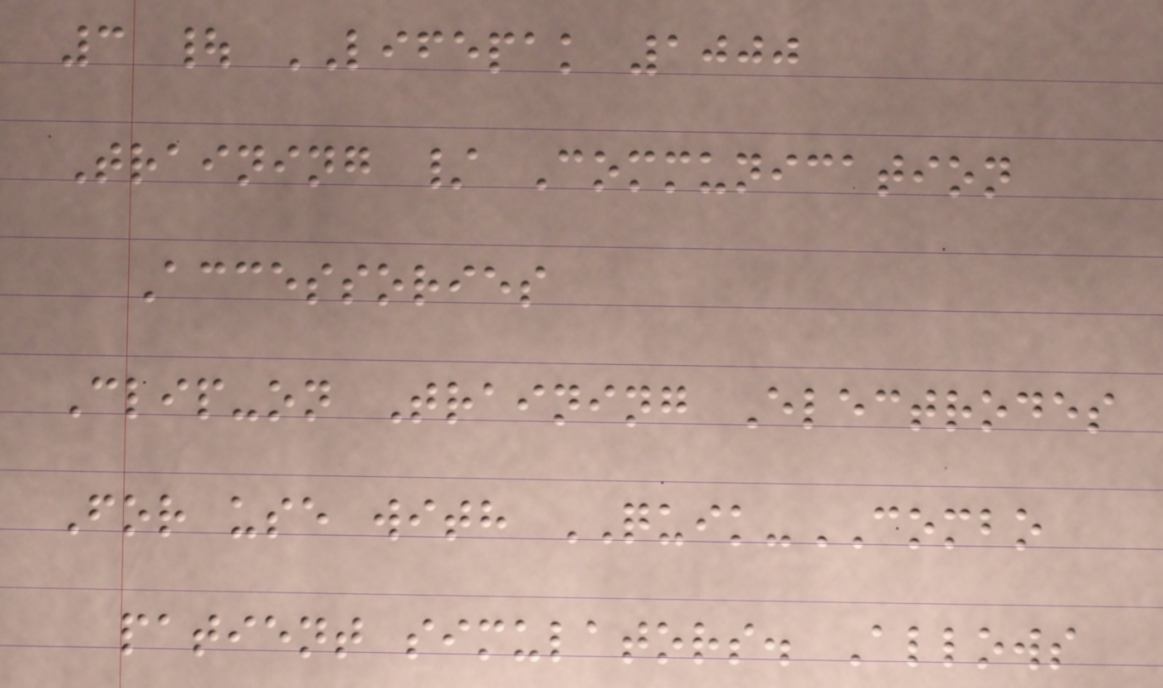3 | LIFEPAK 1000
Training / Communication
Accessories
Clip-on Training Electrodes
For use with QUIK-COMBO
patient simulators. Allows
